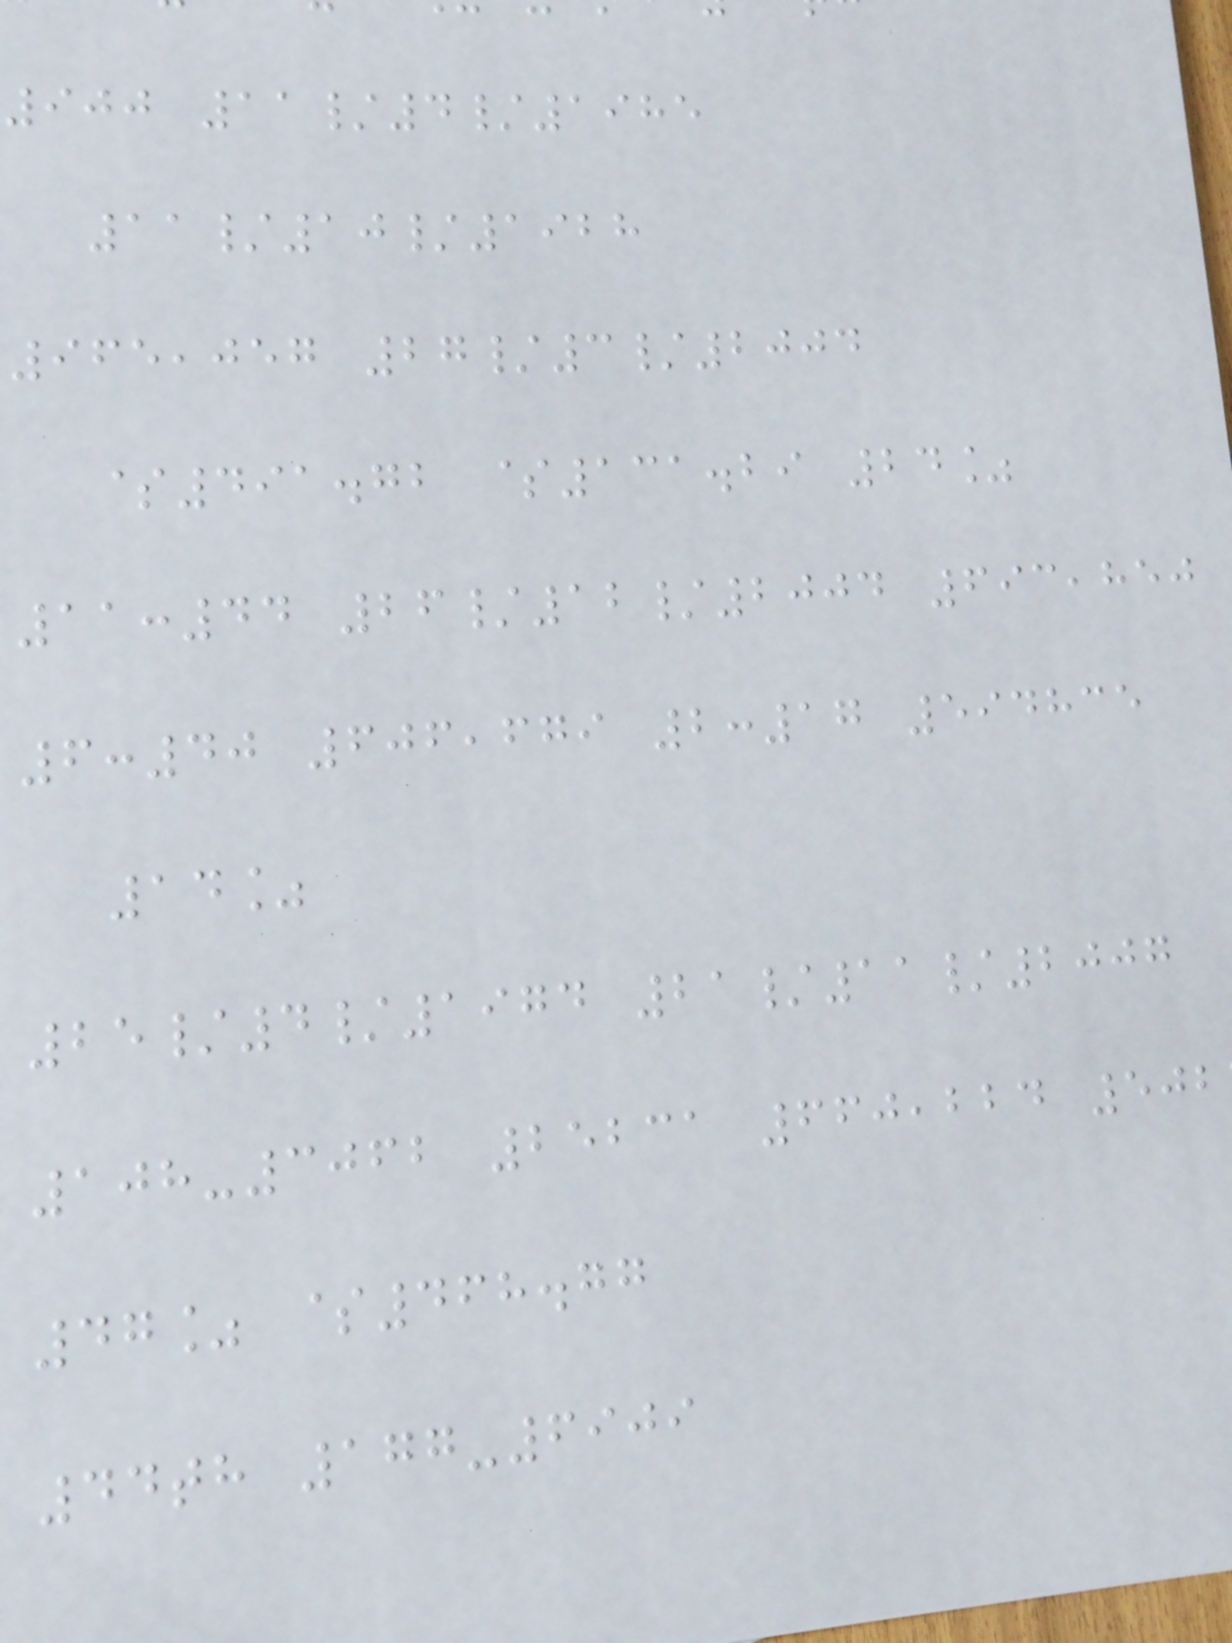900 11/4/1985
11/10/1928
965,057 27/3/2004
$491.72 $131.29 24%
11:44 26/12/2004 693,850
6:40 606,679 2:17 594835
14%
25/4/1974 21/11/2007
108-3062 25231 660,224 502
47% $468.77
44th 177-6909
